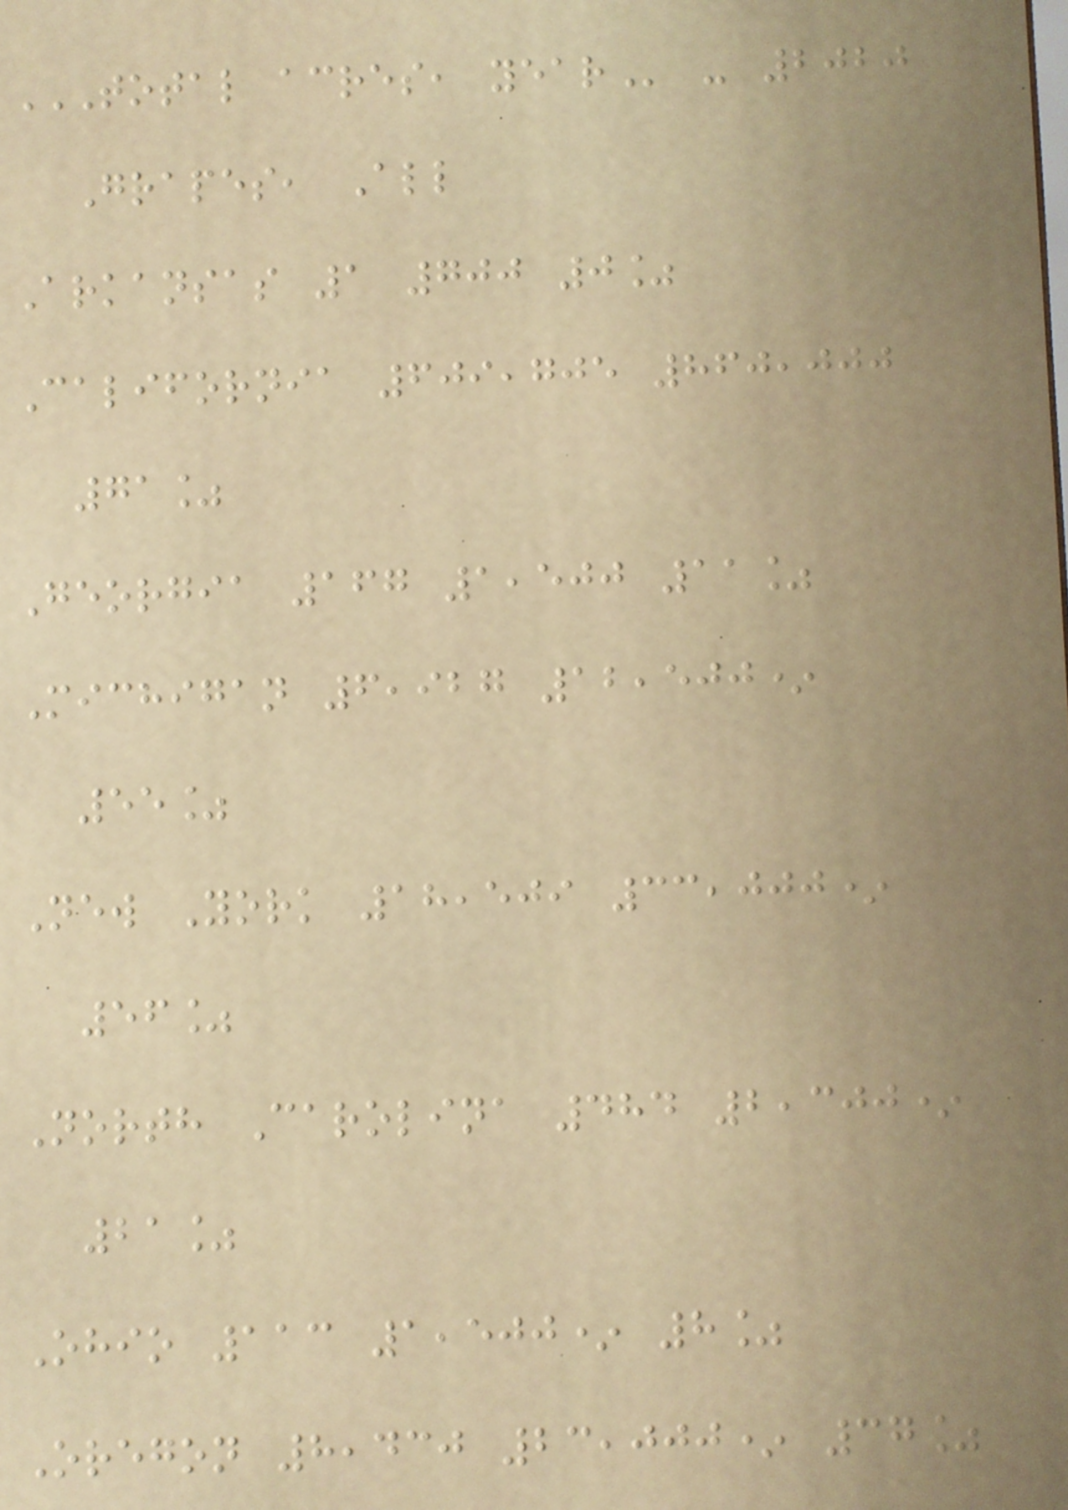TOTAL ACRES, YEAR - 2020
Grapes, All
Arkansas 1 700 0%
California 609,705 860,000
71%
Georgia 167 1,500 11%
Michigan 6,927 12,500*
55%
New York 18,509 33,000*
56%
North Carolina 484 2,300*
21%
Ohio 113 1,500* 8%
Oregon 8,430 23,000* 37%
